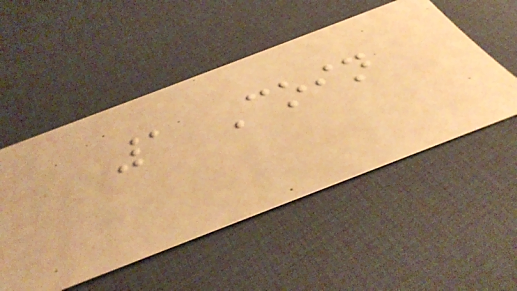1 Coin
